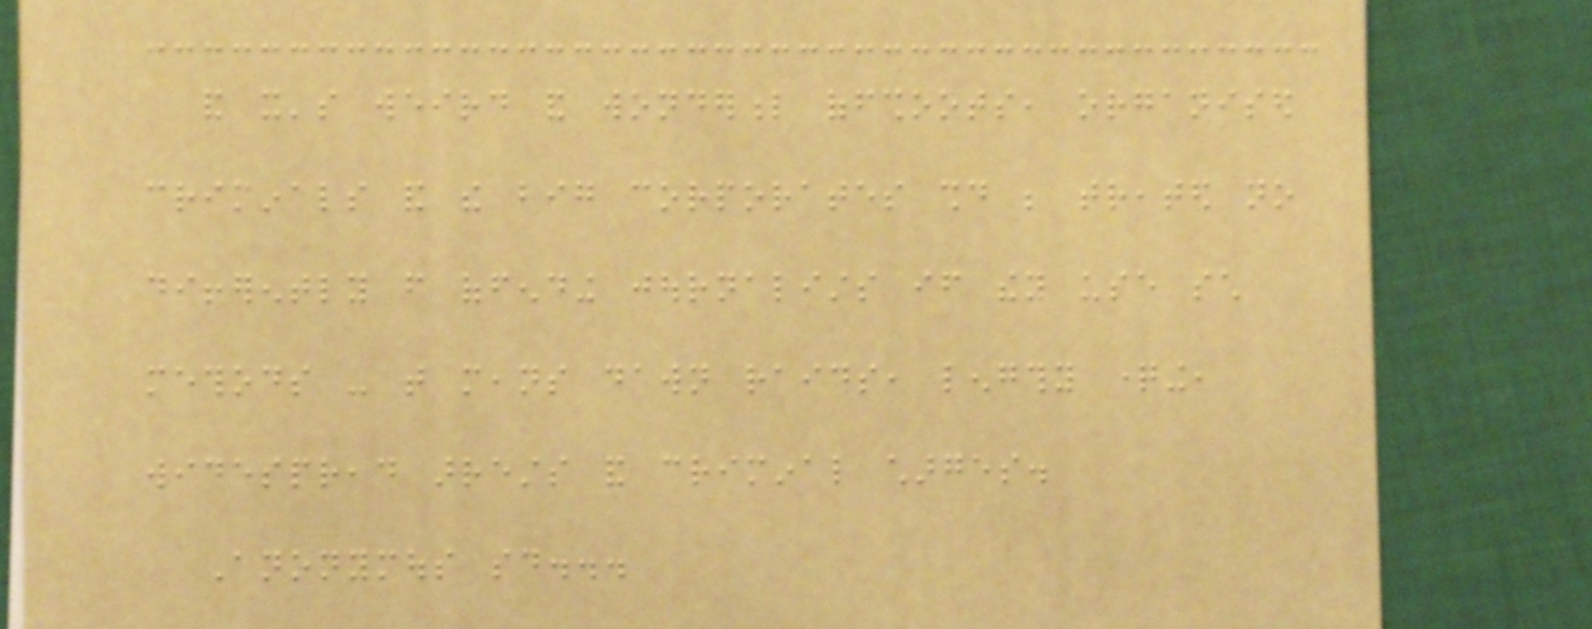and it's weird and wonderful offshoots, organised
criminals and the big corporates should be treated no
differently from offending journalists if they use such
methods - that means dawn raids, lengthy questioning,
widespread arrests and criminal charges.
Anonymous said...
